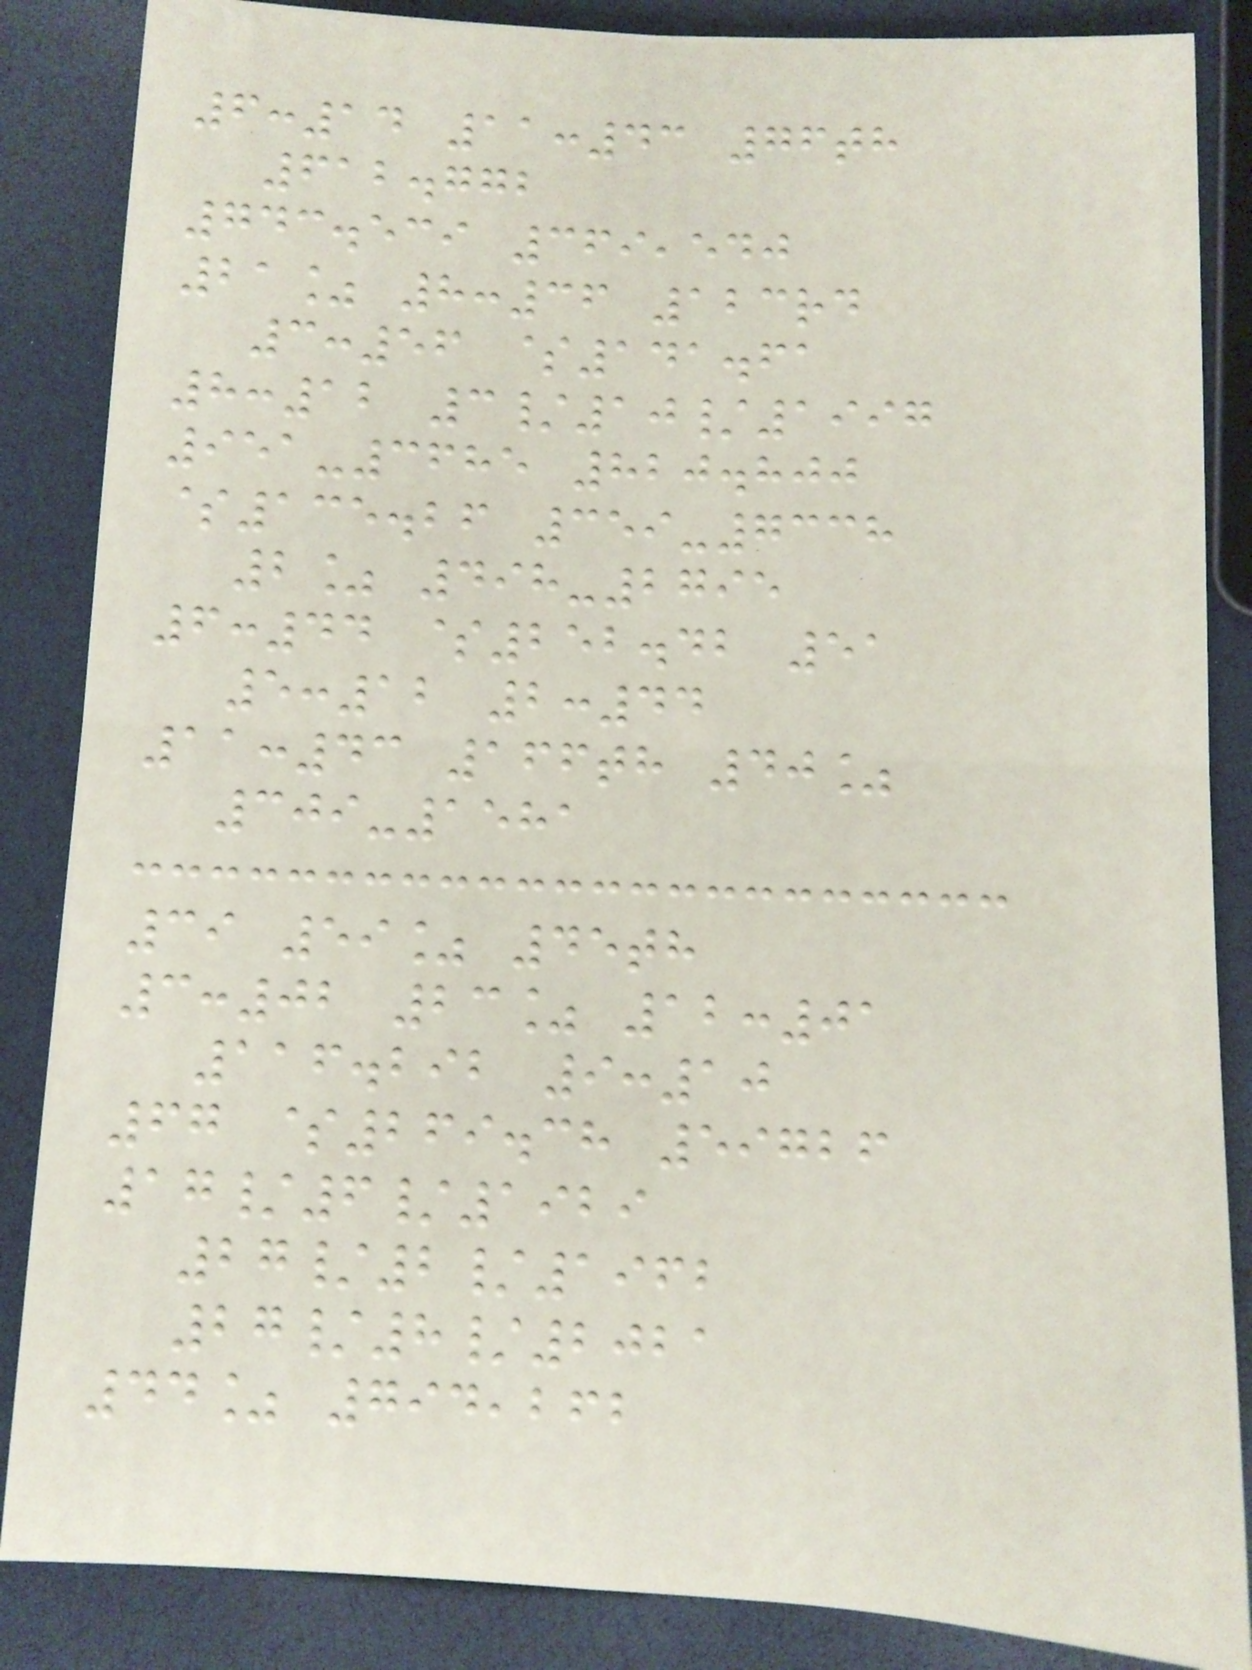6:14 11:43 76th
612.772
743.539 369,540
21% 8:36 123rd
3:56 $141.61
8:12 3/10/1997
951-3685 820.800
$135.26 359-7338
2% 498-2795
6:44 $252.42 51
5:12 2:44
11:43 166th 40%
309-1581
39 59% 45th
3:02 23% 12:01
116.292 9:10
67 $269.38 59726
17/6/1929
27/2/1962
27/8/2021
44% 794,262
